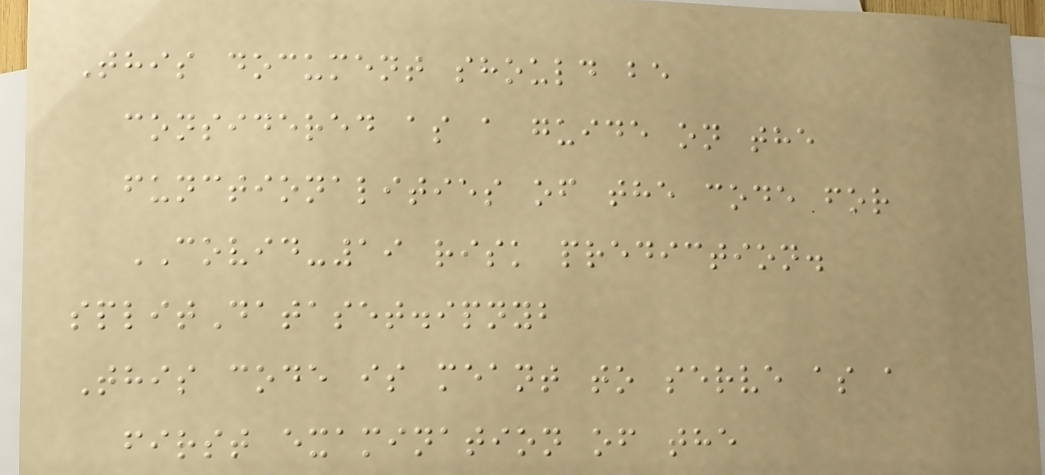This document should be
considered as a guide on the
functionalities of the code for
COVID-19 risk prediction.
splitDataset.ipnyb
This code is meant to serve as a
first examination of the
